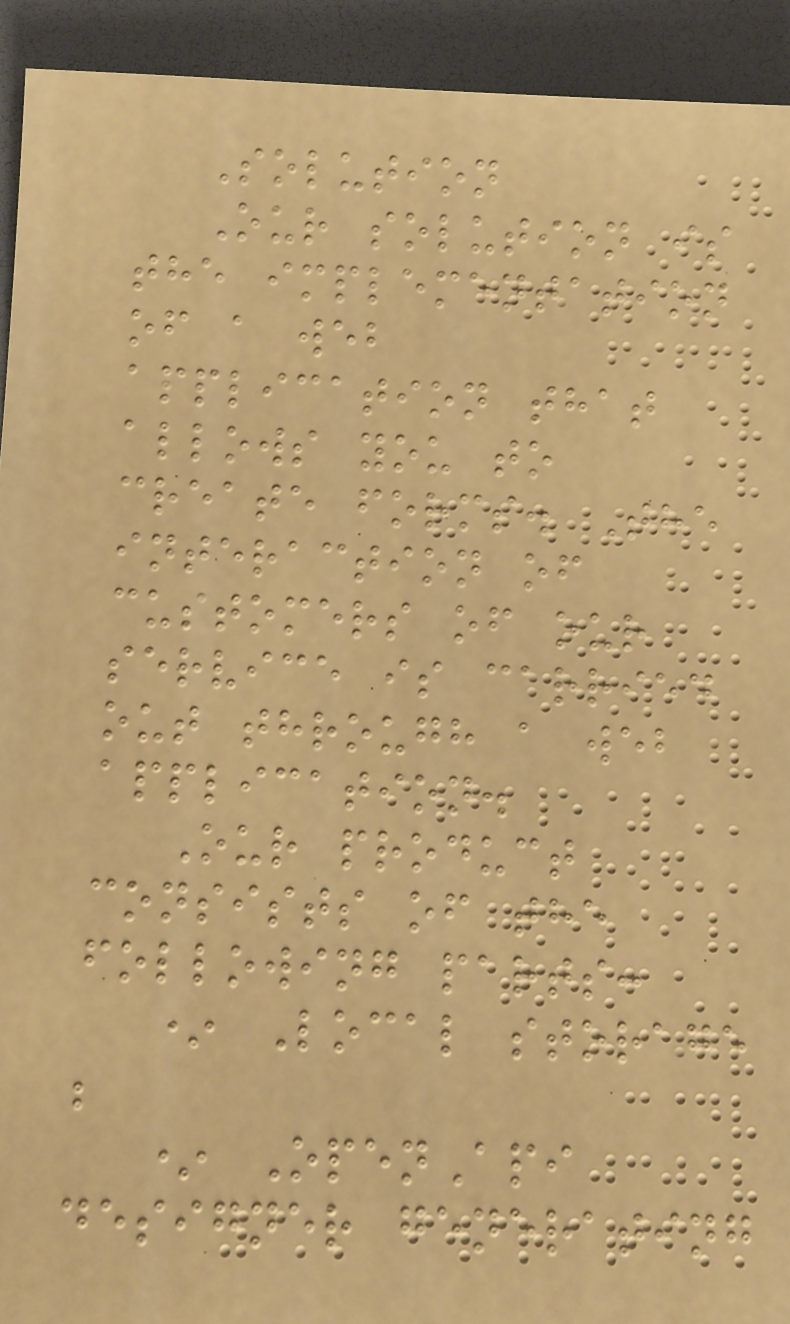Solution
Our solution is
the implementation
of a web
application that
allows you to
create forms. The
interaction of
customers of our
service is carried
out through a web
application.
Our product
consists of the
following parts:
* Local storage
;
* OpenApi
designer generating
